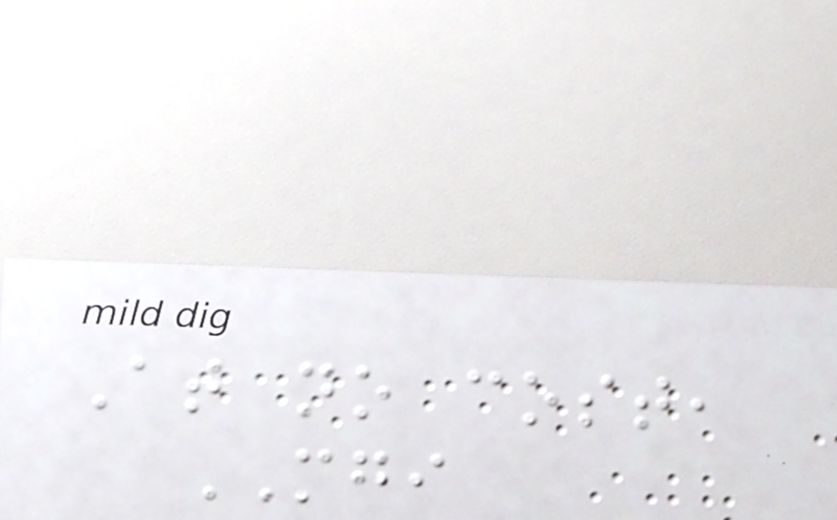At no cost,
MGI
